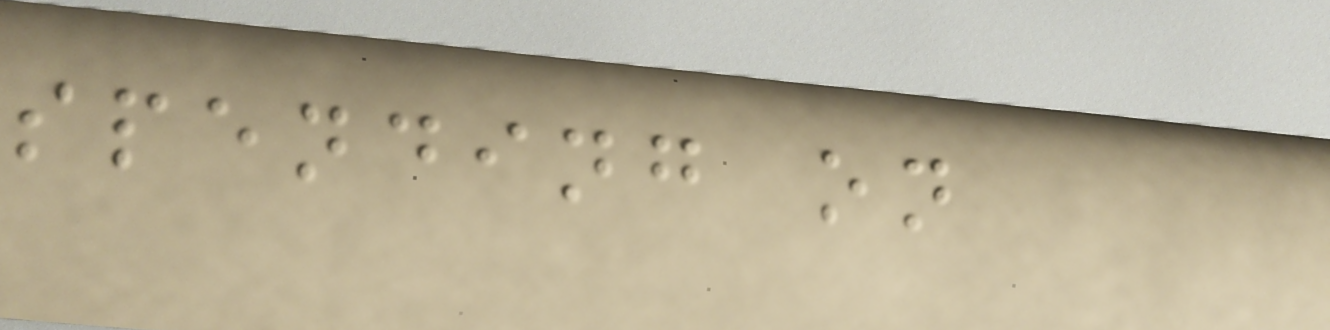spending on
